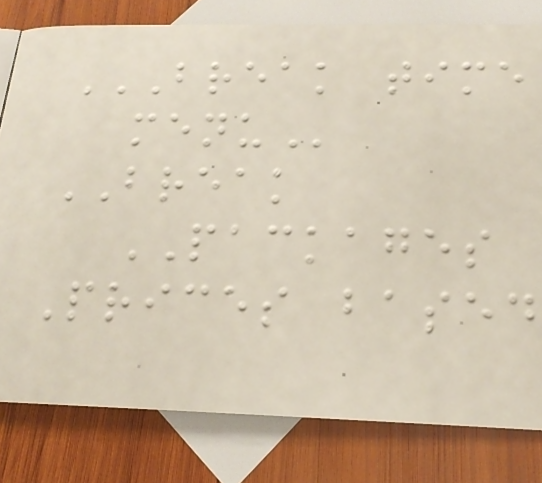BREAK TIME
MENU
BREAK
PACKAGES
Prices based
